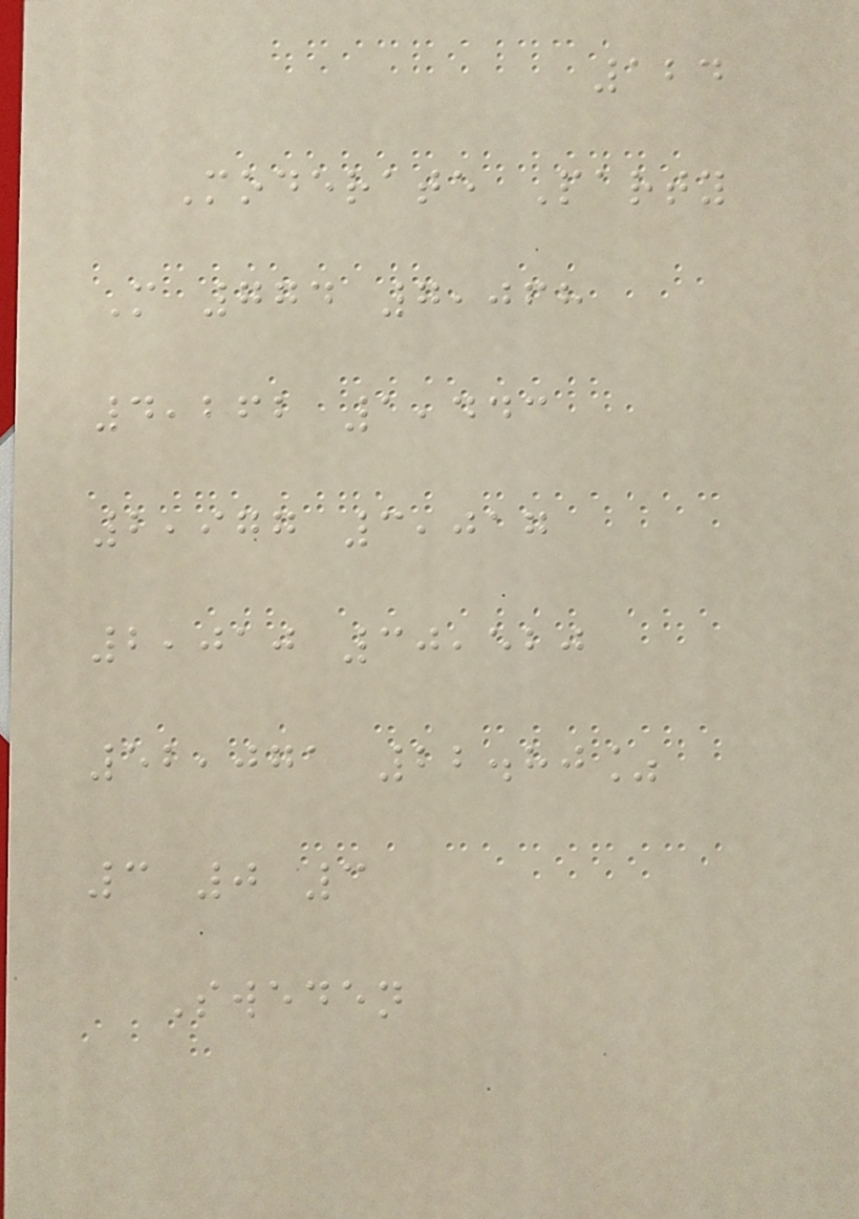124
Moderate Party
M 774 7,068
4,262 1,443
2,977 3,017
2,010 30,520
52,071 22.80%
3 0 3
Sweden
